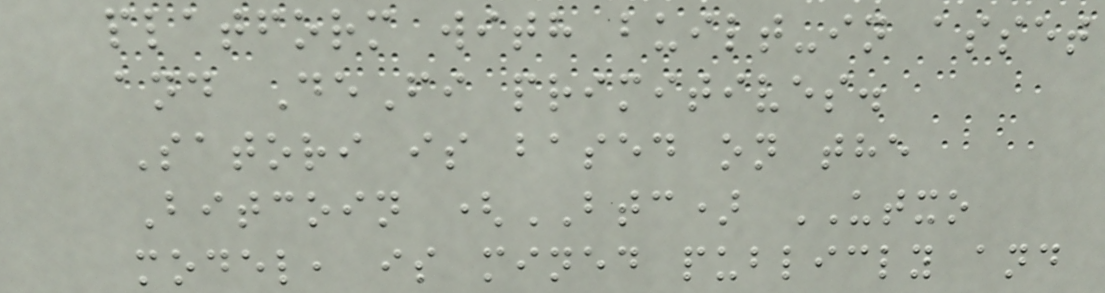platform with built-in asset
and DeFi primitives.
Satori is based on the
Bitcoin (BTC) UTXO
model, is mined publicly and
